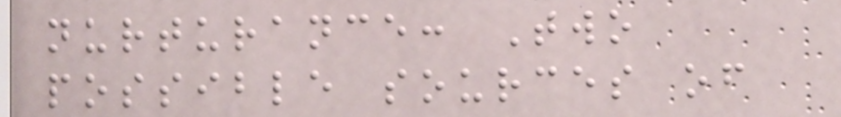nurturance: Two
possible sources of
